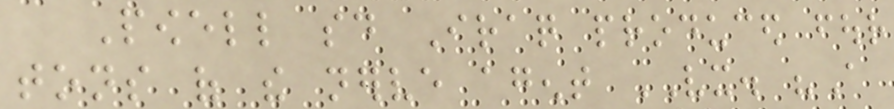Powell said Iraq produced four
tons of the nerve agent VX. "A
